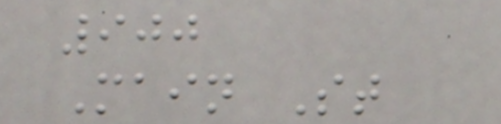900
Main St
